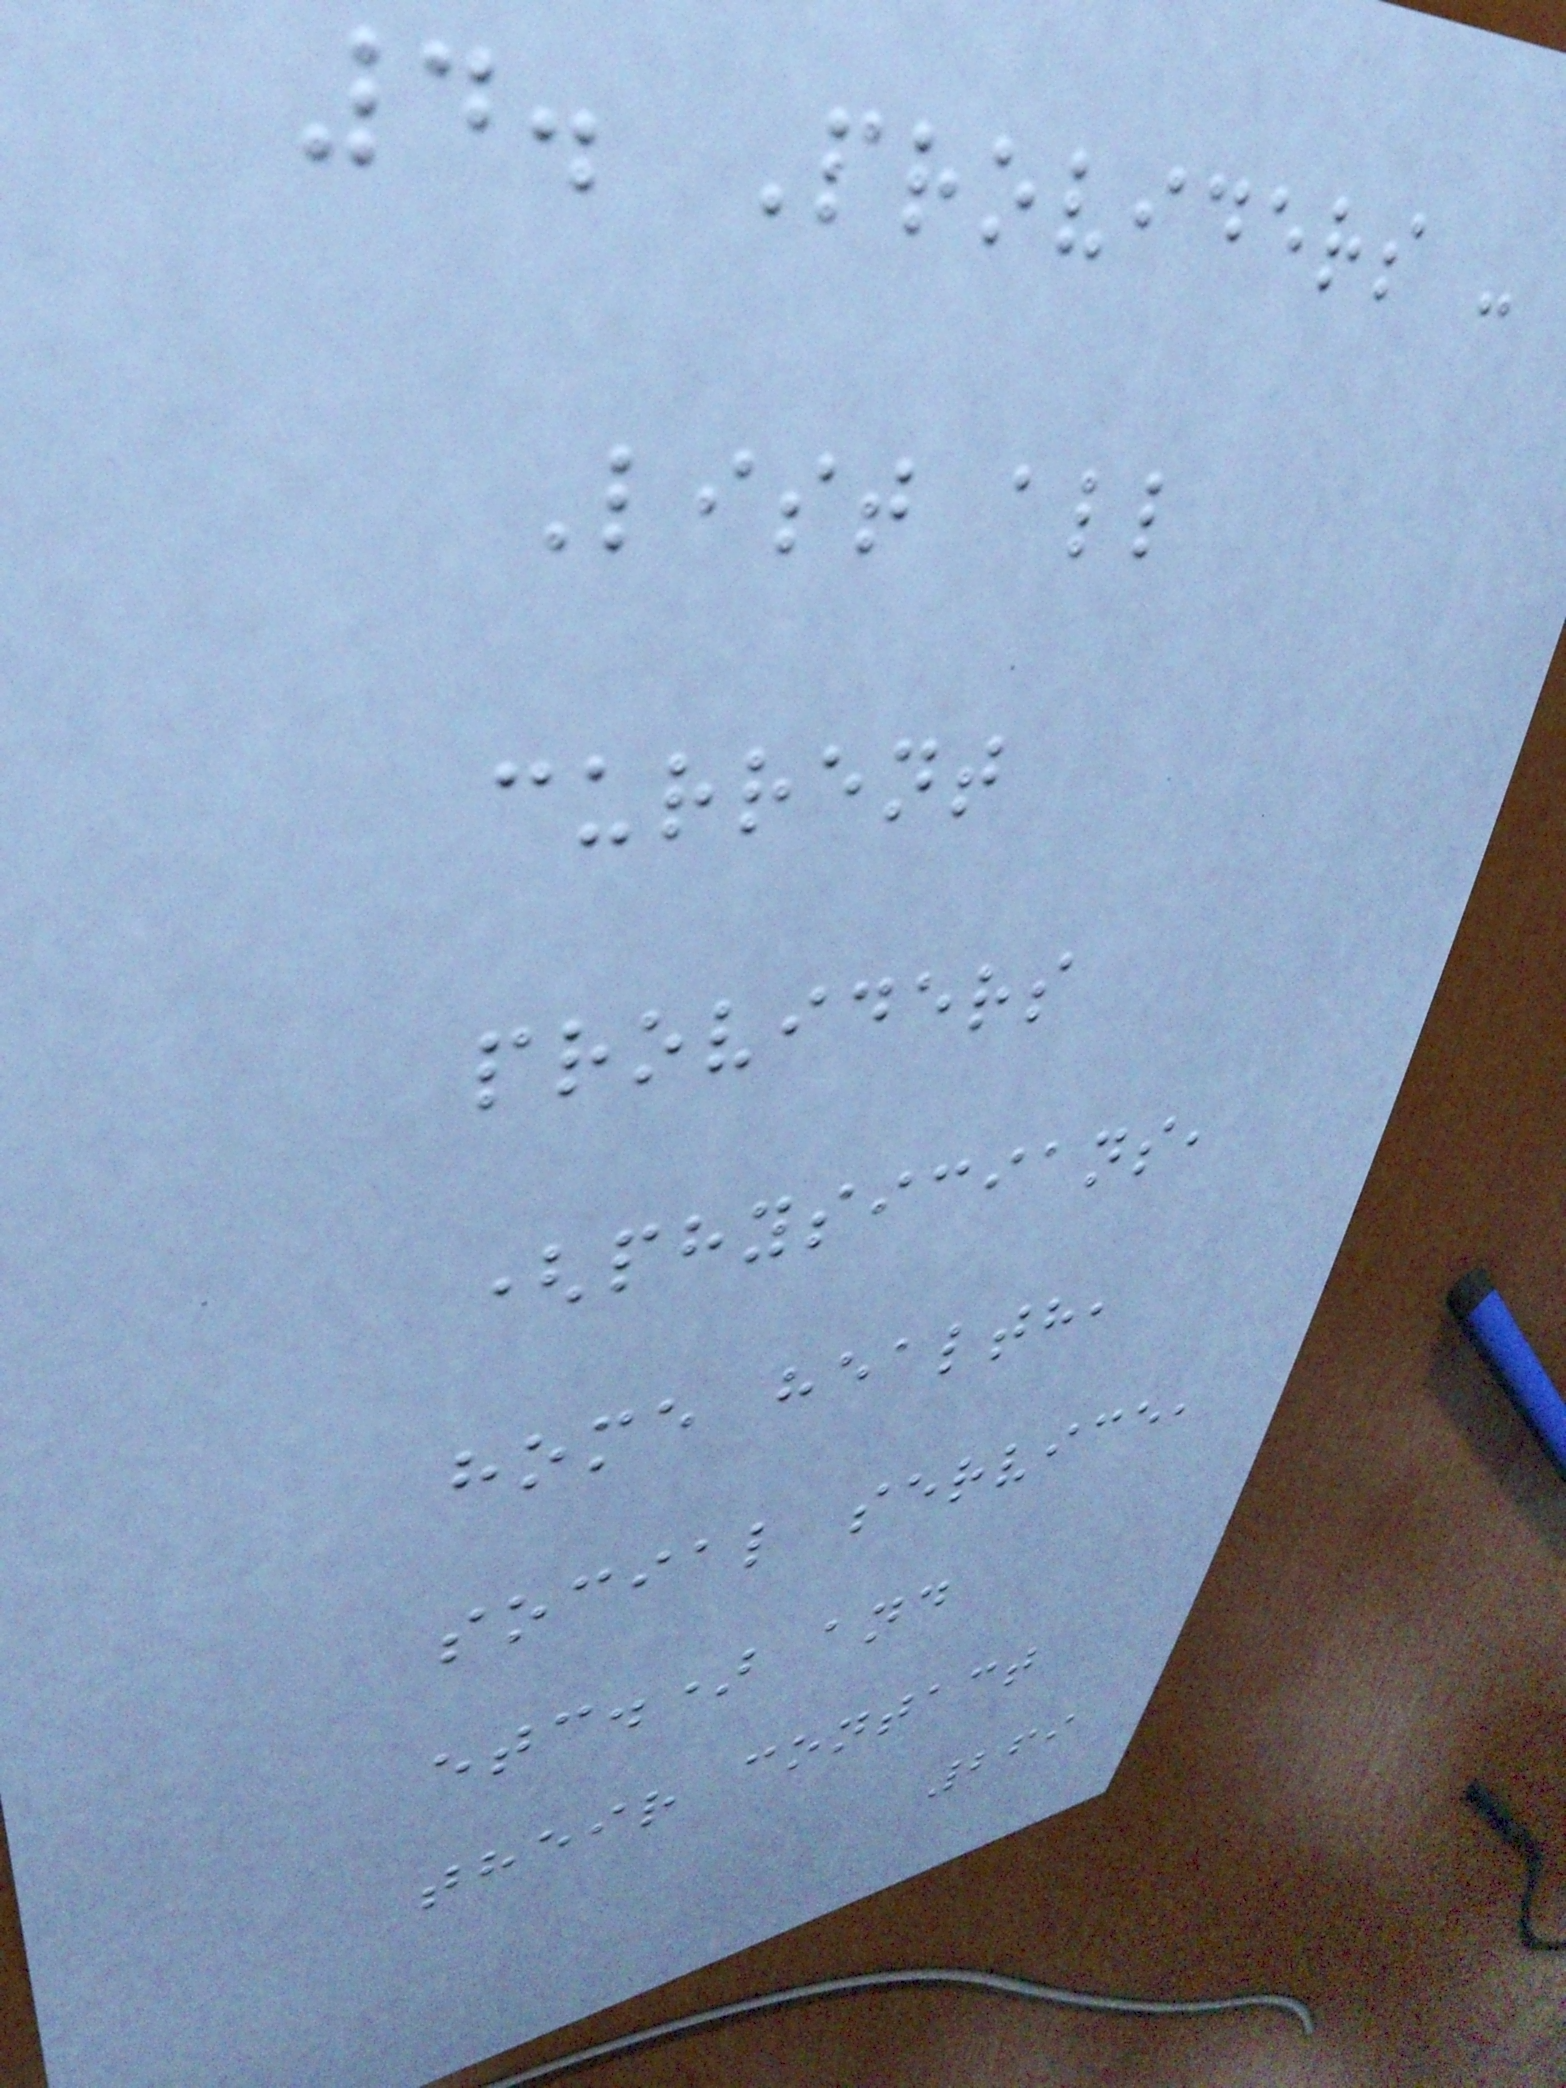4. Providers -
List all
current
providers
(physicians,
home health,
social service,
etc.) and
their contact
269
